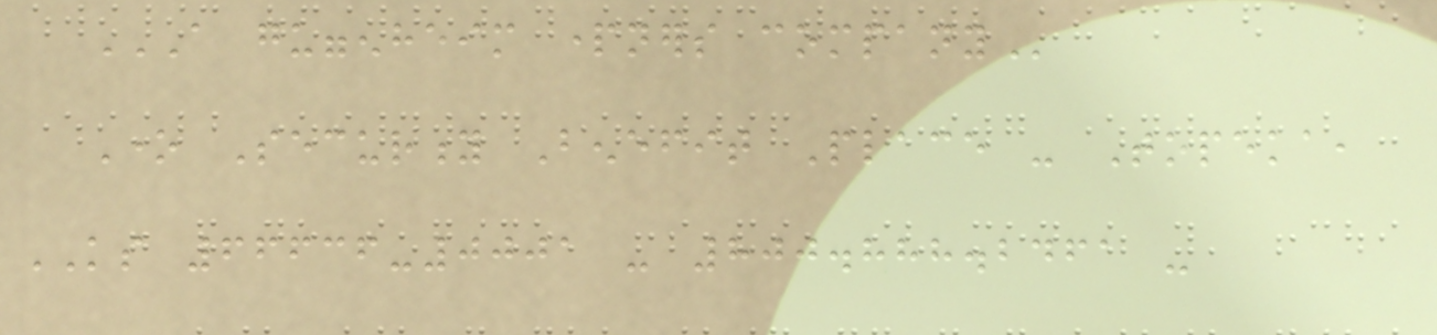A GUGGENHEIM PARTNERS COMPANY
One Security Benefit Place - Topeka,
KS 66636-0001 - 800.888.2461 -
